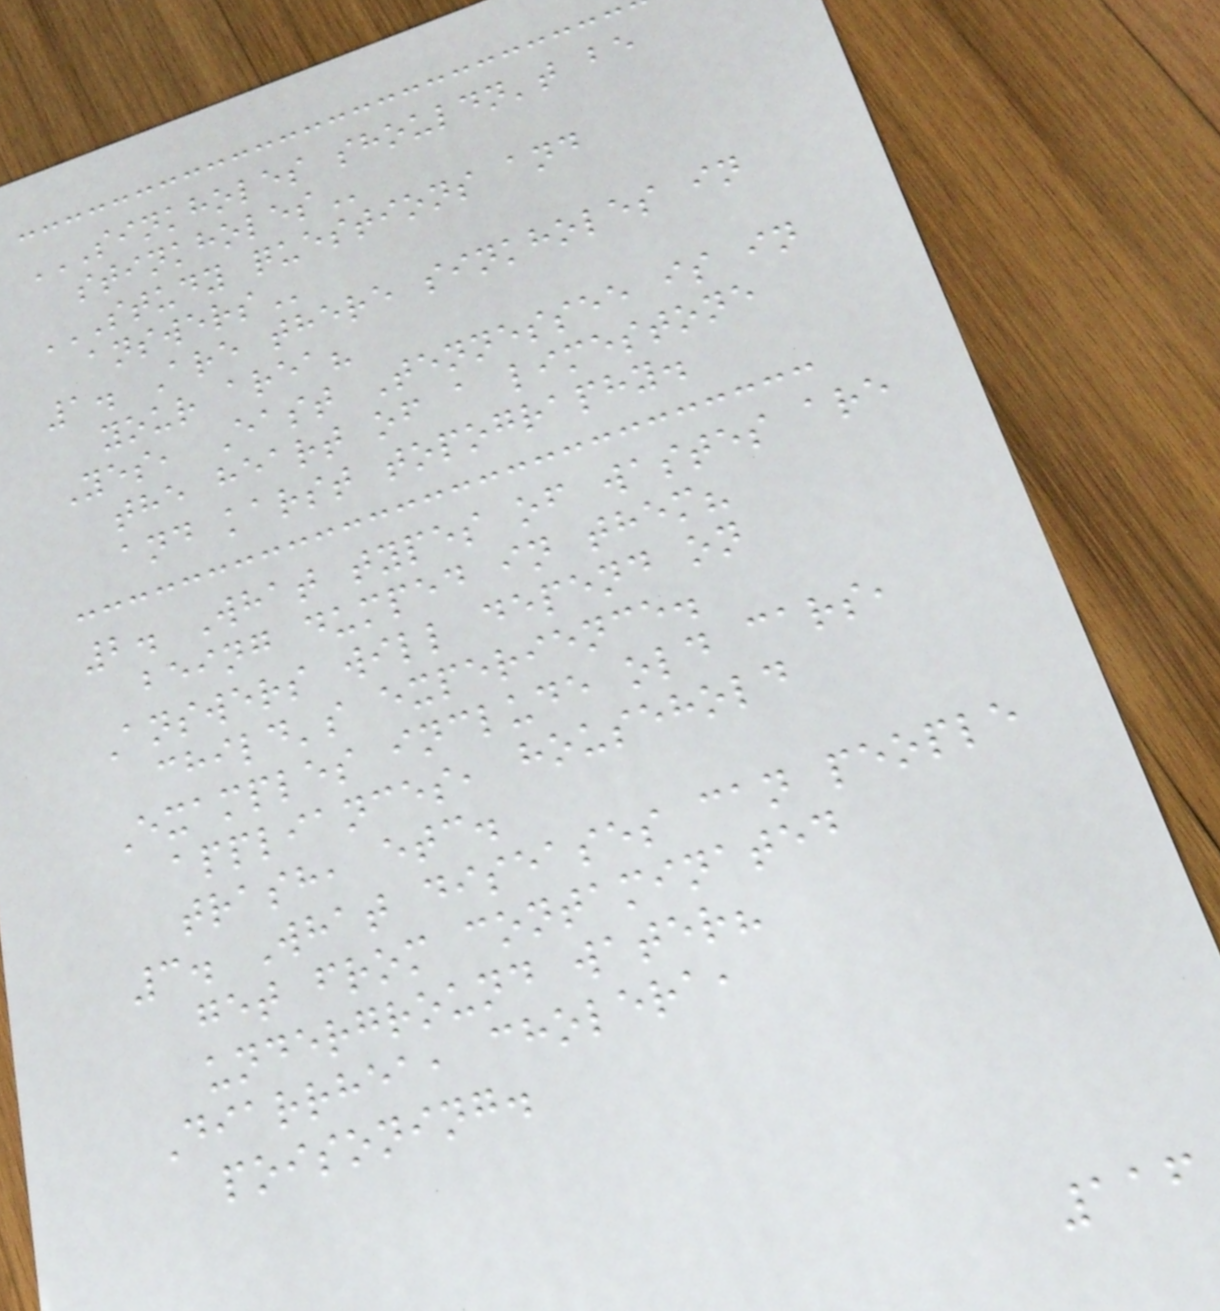SINKHOLES SHOULDN'T BE
STINKHOLES
STUDY QUESTIONS AND
ANSWERS
1. Are there sinkholes in
your area?
Yes, East Tennessee is in
the heart of a limestone
and karst topography.
2. What types of wastes are
being dumped in them?
Answers will depend on
child's experience.
Examples include old cars,
appliances, household
trash, etc.
3. What diseases can people
get from contaminated
underground water?
Diarrhea, cholera,
poisoning.
116
